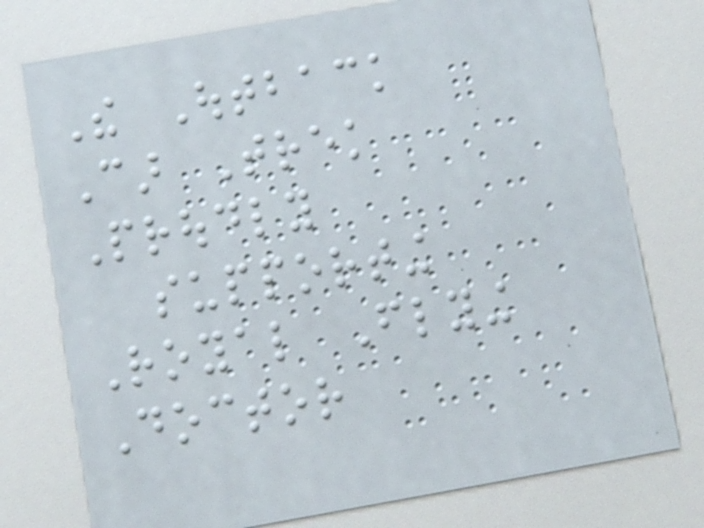The Outback
Car Trek
Proudly
supporting
Royal Flying
Doctor
